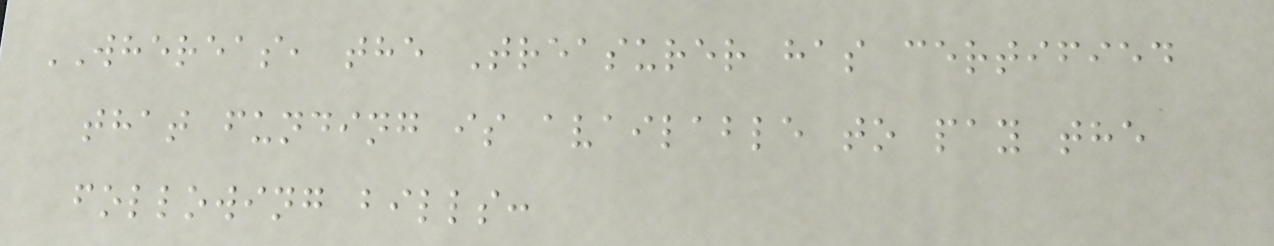WHEREAS, the Treasurer has certified
that funding is available to pay the
following bills:
